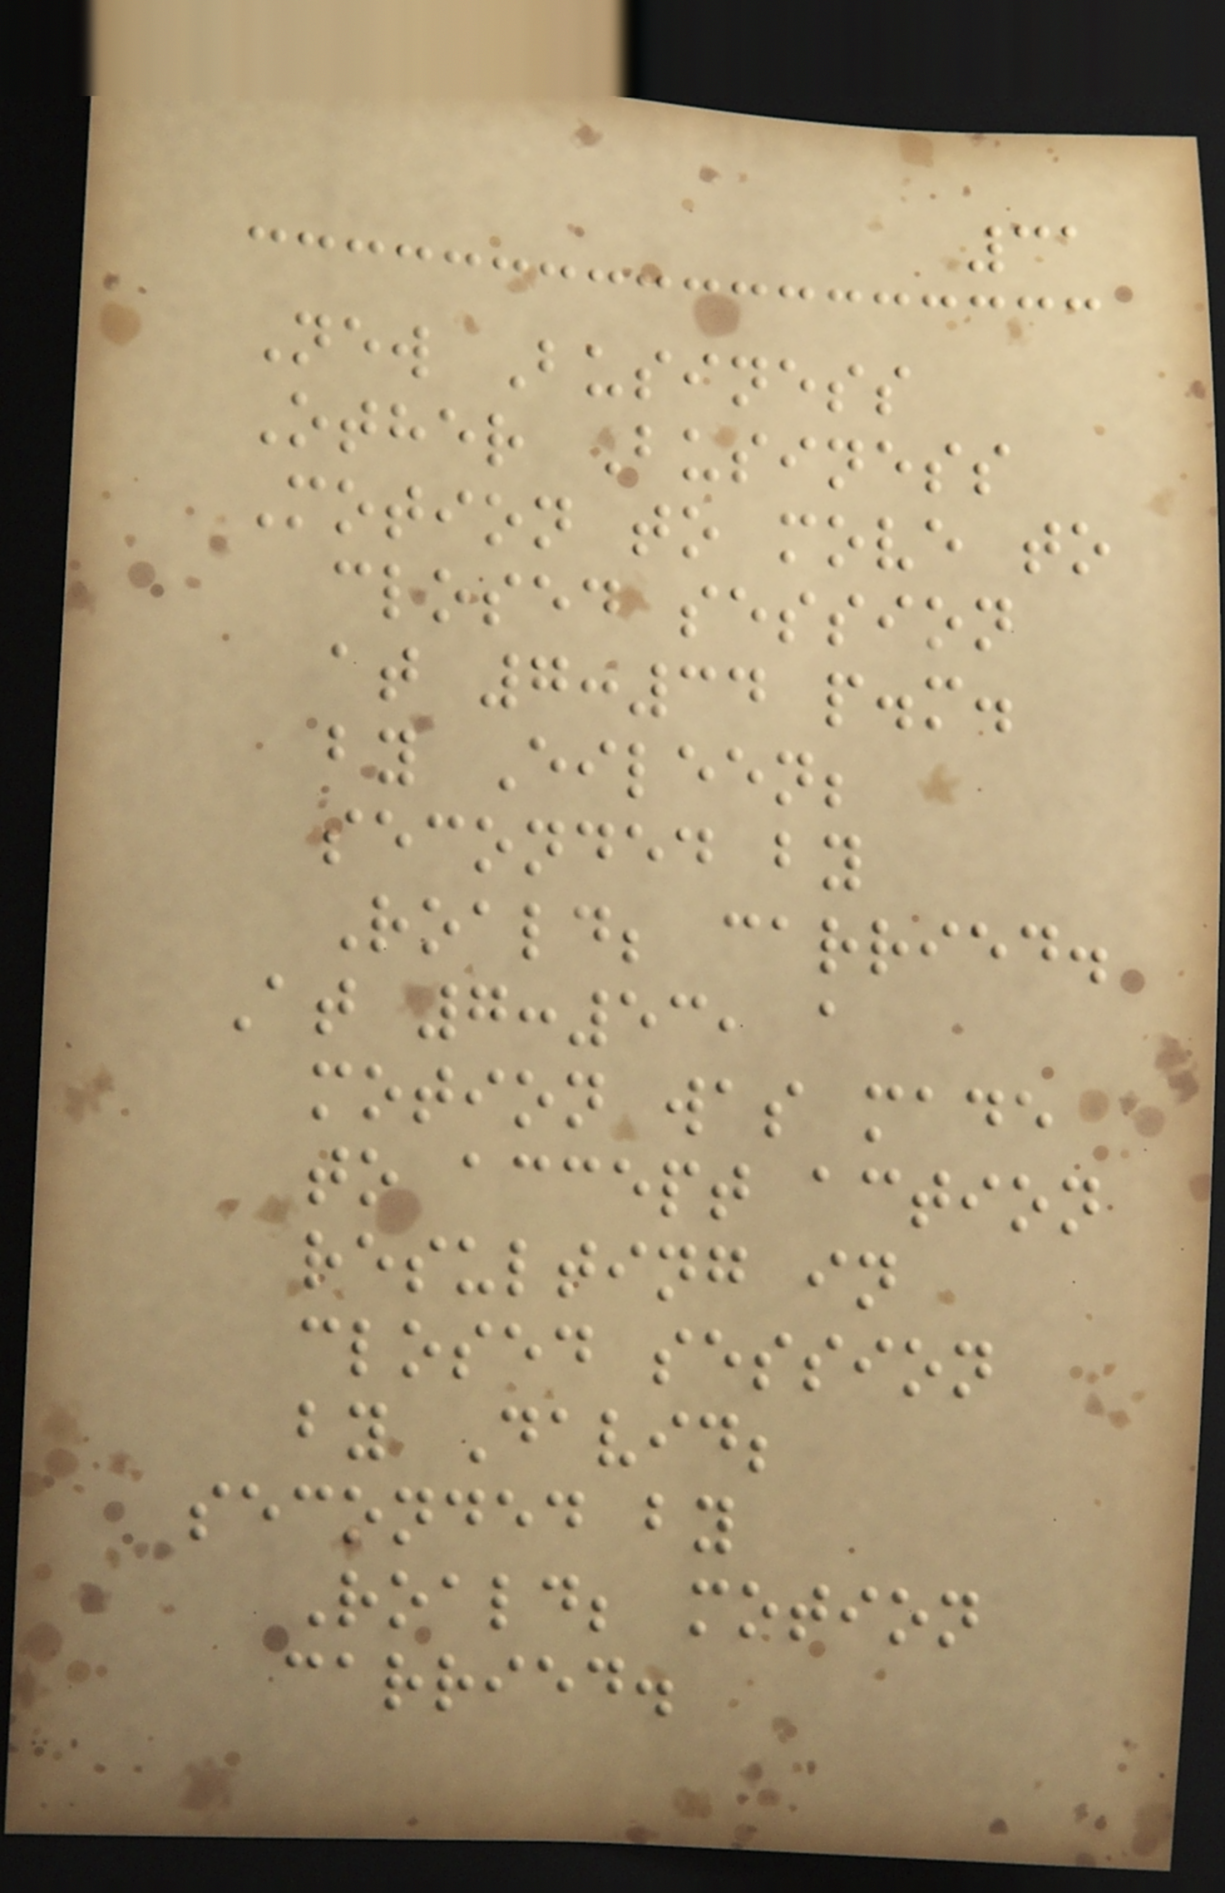31
New Business
Other Business
Motion to move to
closed session
at 7:34 p.m.
by Eileen;
seconded by
Roald; carried.
At 7:53, a
motion was made
to accept action
resulting in
closed session
by David;
seconded by
Roald; motion
carried.
